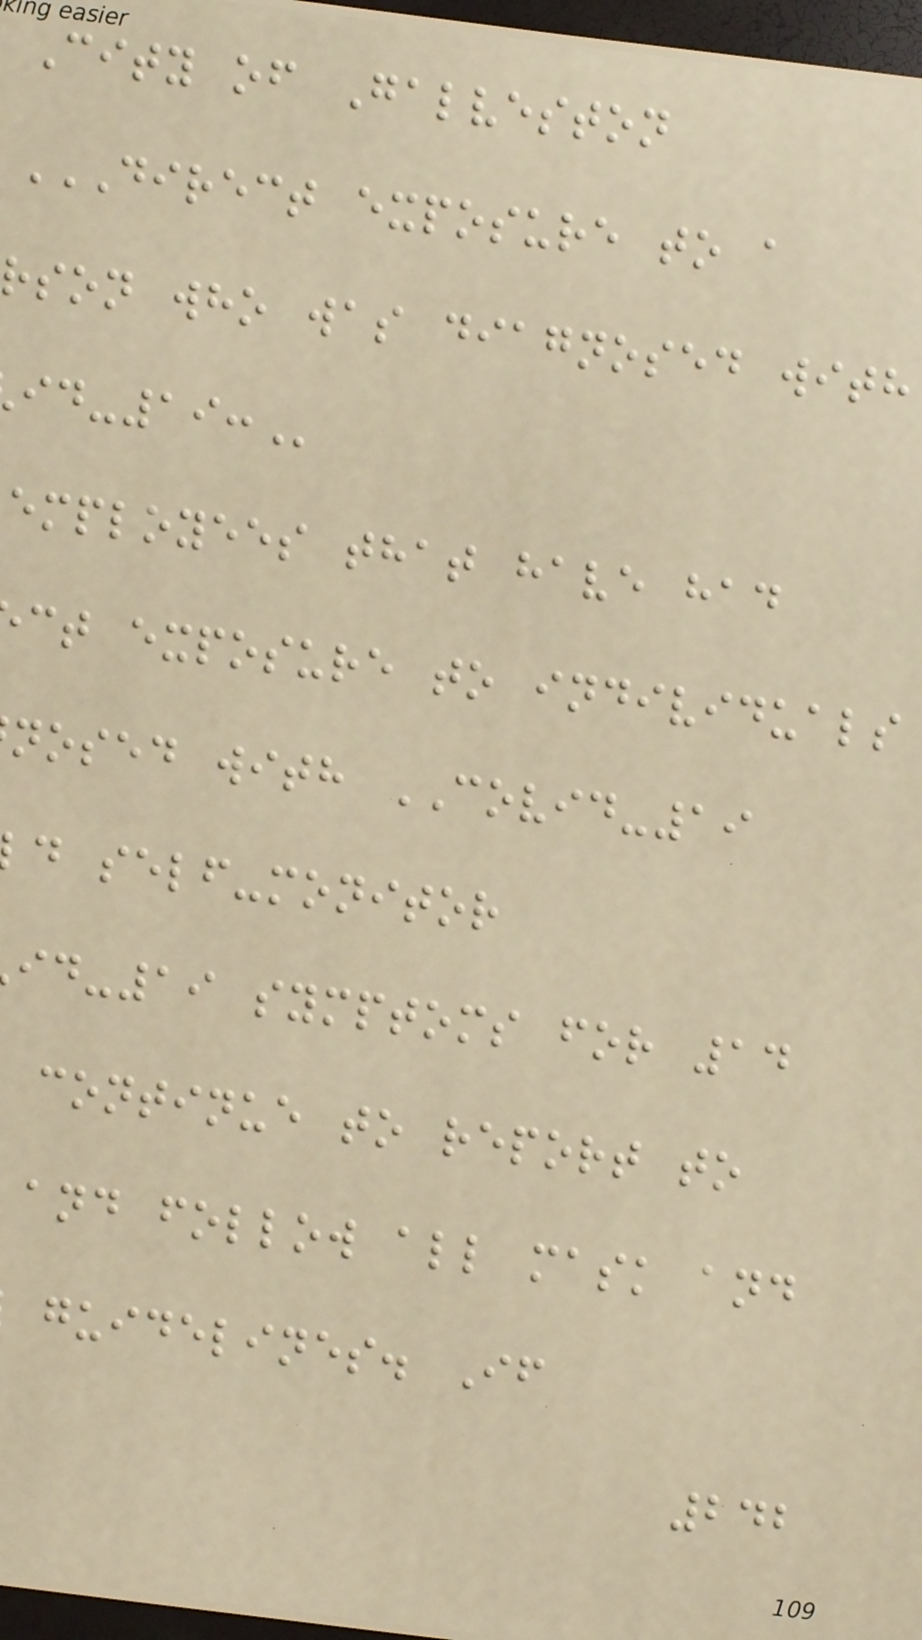City of Galveston
DIRECT EXPOSURE TO A
rson who was diagnosed with
employees that have had
ct exposure to individuals
nosed with COVID-19
d self-monitor
id-19 symptoms for 14
continue to report to
and follow all mask and
guidelines. If
242
